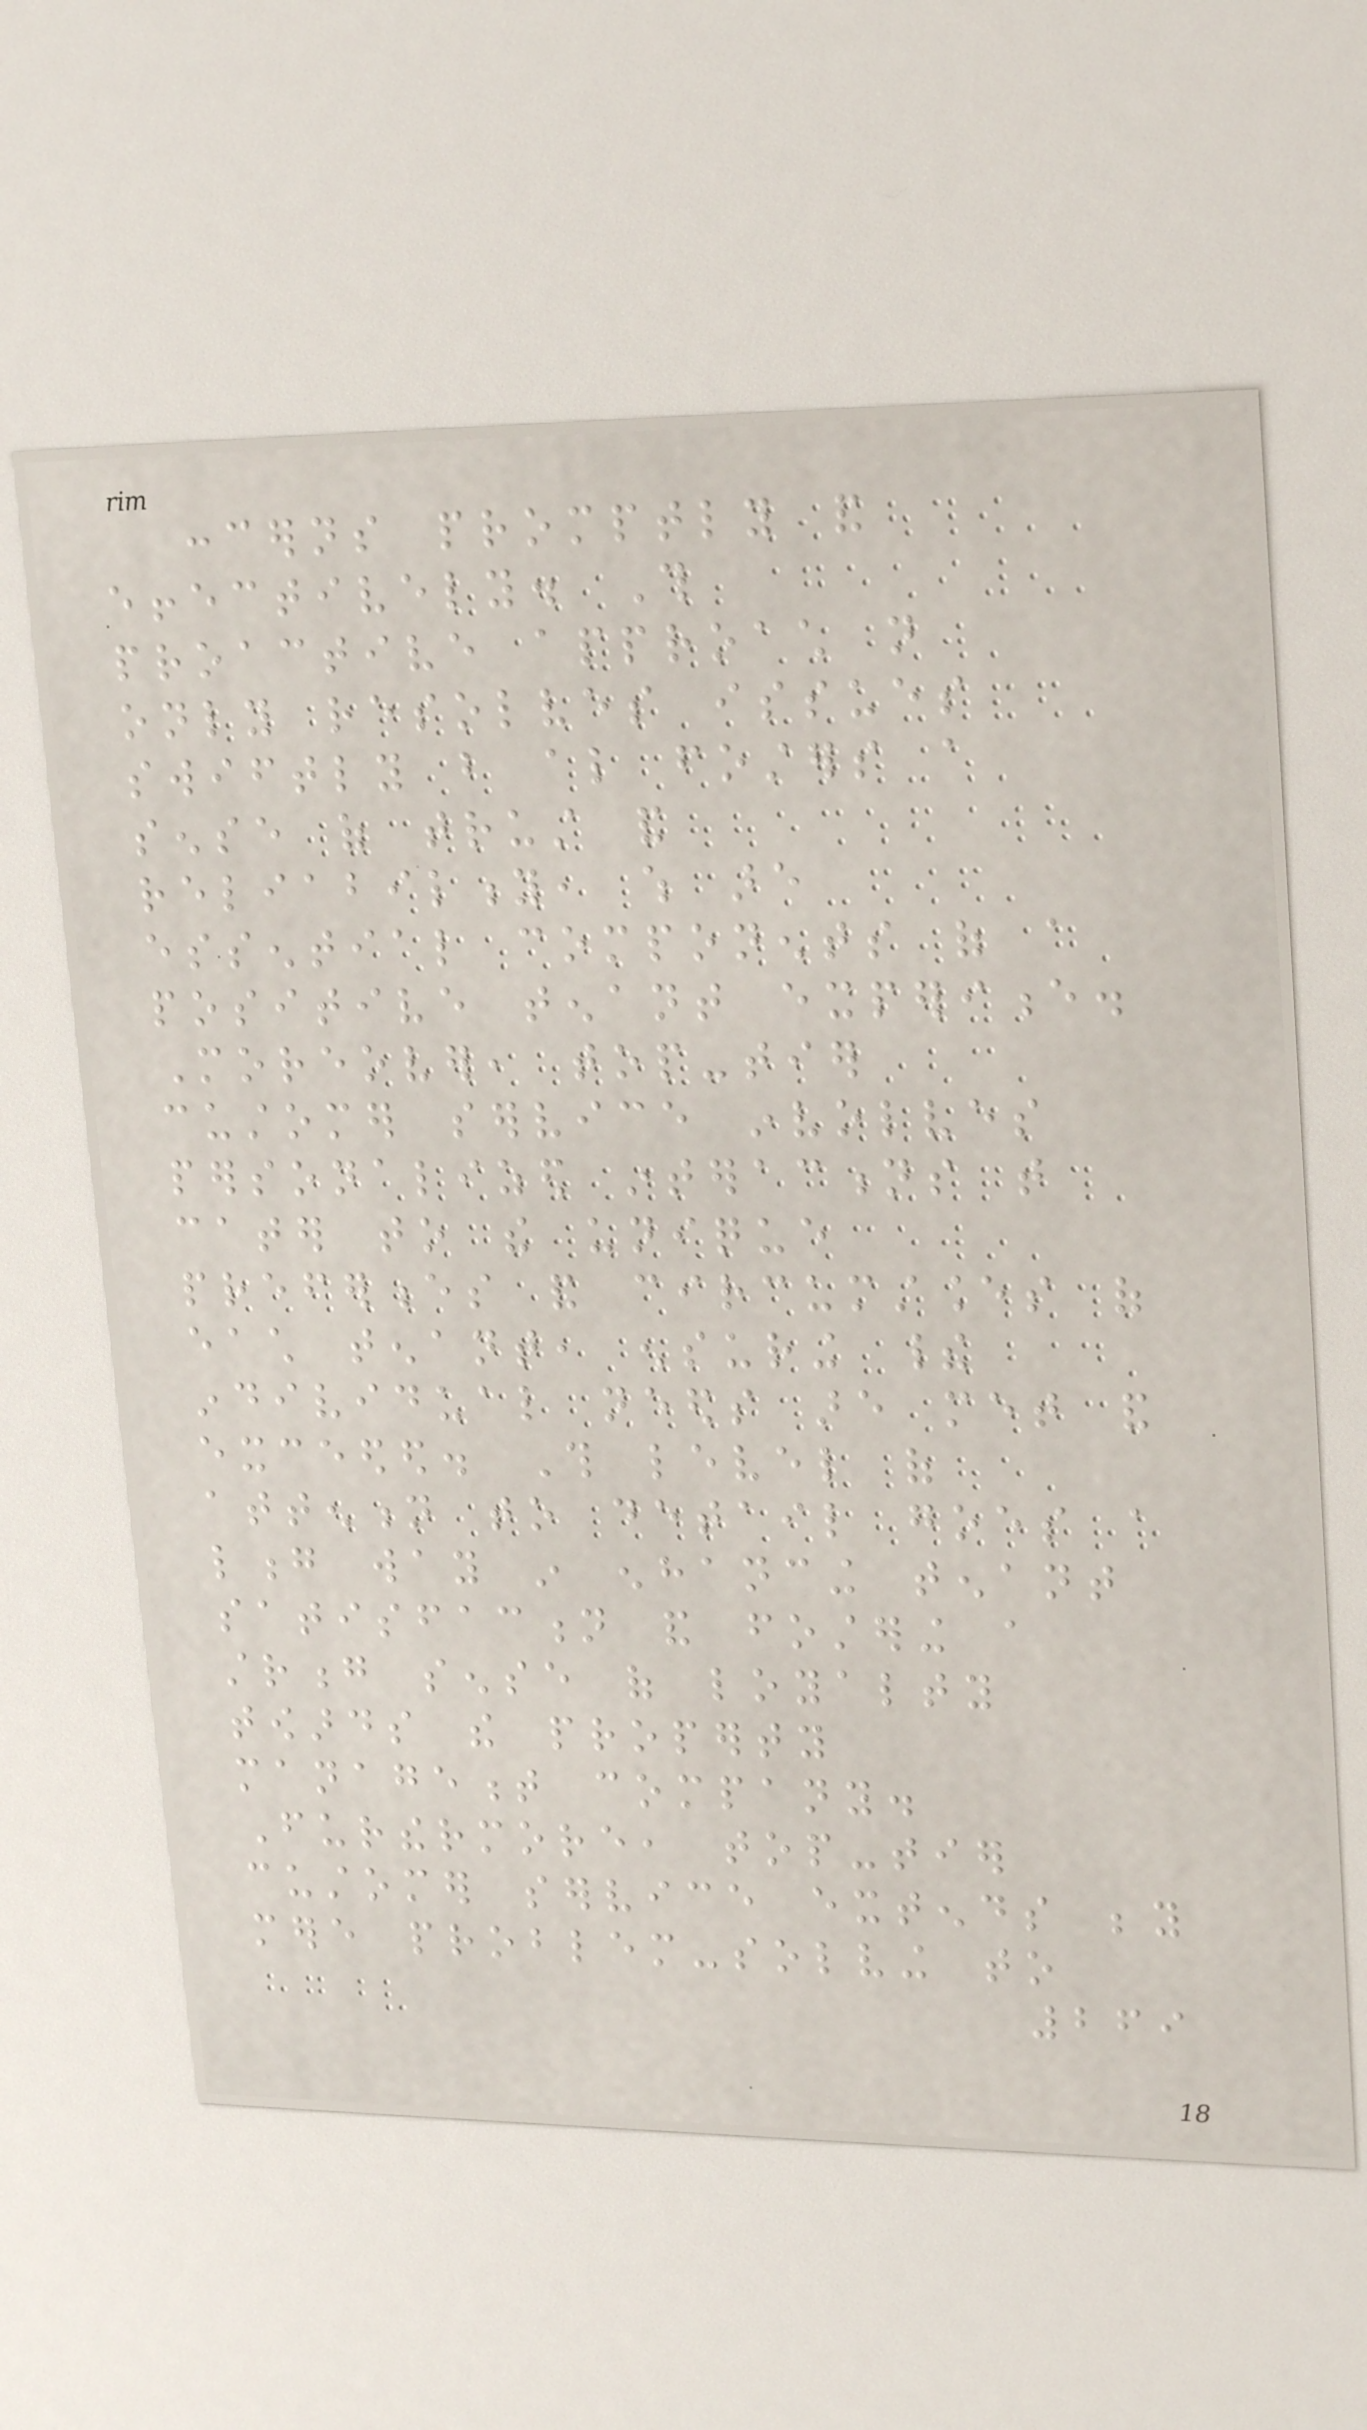concerns promptly and
effectively. This
proactive approach not
only resolves issues
swiftly but also fosters a
sense of trust and
reliability, which are
essential components of a
positive tenant experience.
Moreover, top-tier
customer service involves
personalized interactions that
cater to the unique
preferences and circumstances of
each tenant, ensuring their
individual needs are met and
exceeded. This level of
attention to detail goes a
long way in enhancing tenant
satisfaction and fostering a
strong sense of loyalty
towards the property
management company.
Furthermore, top-tier
customer service extends beyond
mere problem-solving to
269
